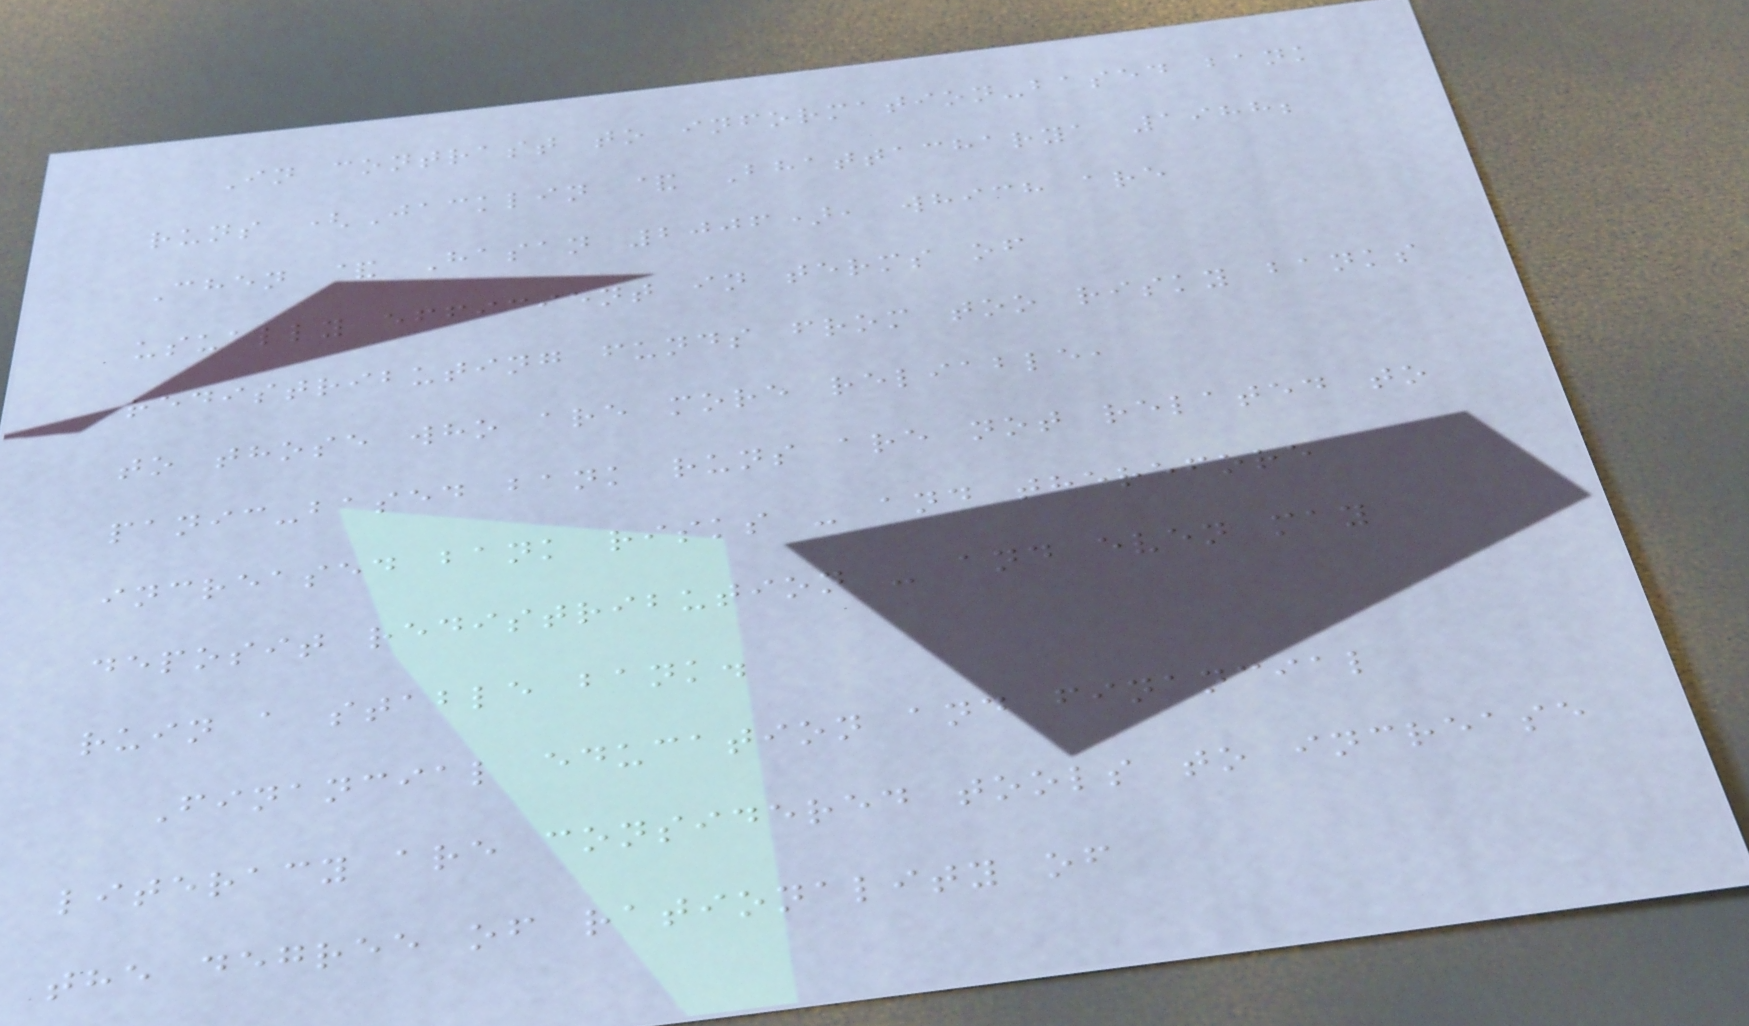In contrast to information-based bank
runs (Jacklin & Bhattacharya 1988;
Chen & Hasan 2006), which are
usually efficient in terms of
redistributing funds from too risky banks
to those who are more reliable,
panic-based bank runs are not related to
increased bank risks - and therefore
deposit redistribution - and even may
ruin a stable bank.
Financial education and financial
literacy are considered tools to increase
the degree of rationality of
